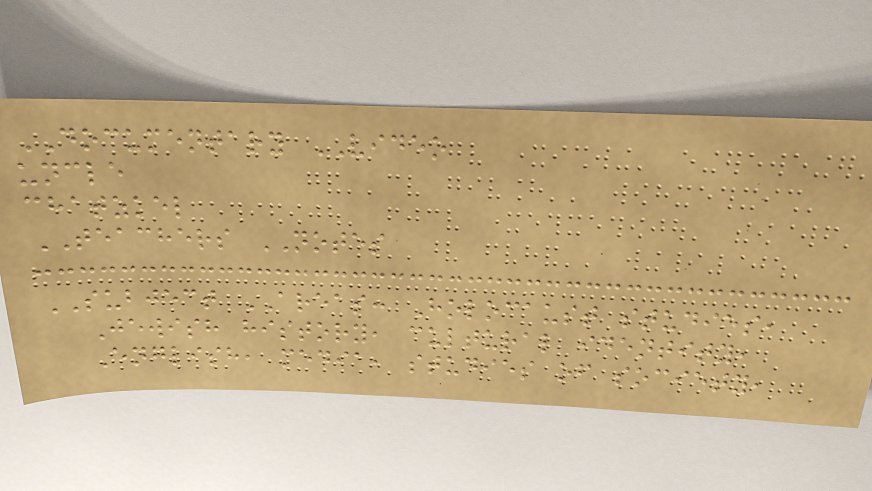DOCUMENTARY VIDEO
uncle
chatzkel
TEACHERS NOTES
SUBJECT AREAS: Holocaust studies,
Jewish history, cultural identity,
English, media, studies of society,
